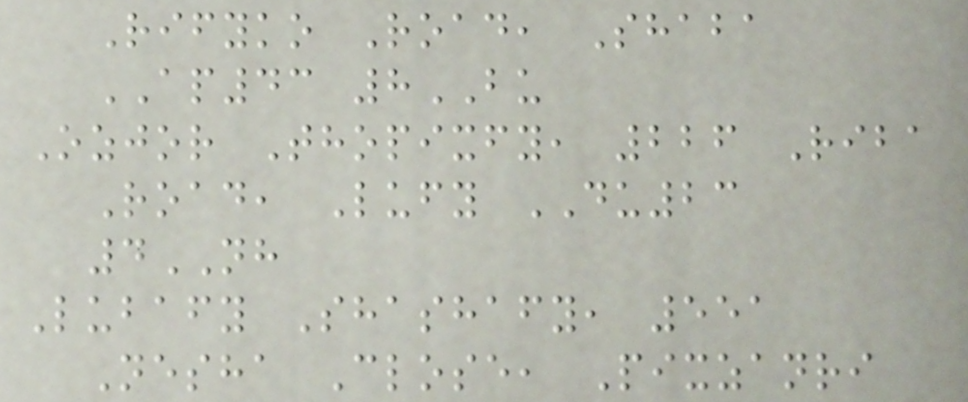Rifyko Road, Shaba
AP43 8BU
Ozjor Thopixfy, 226 Riba
Road, Lufy DU23
4NH
Lubafy Shashafy, 551
Nesha Close, Pixzanri
